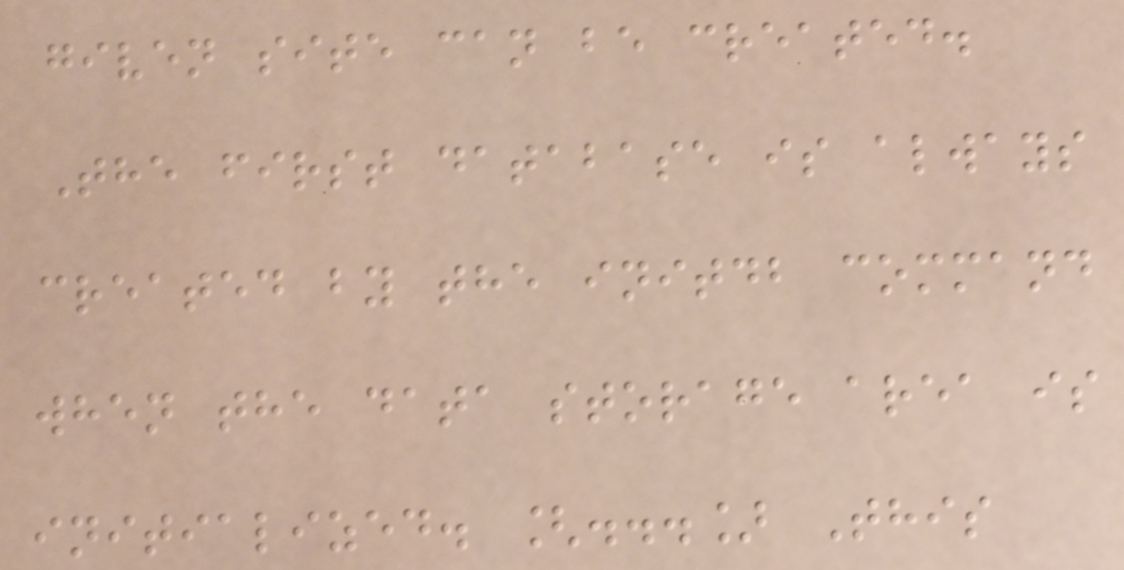given site can be created.
The first database is always
created by the initdb command
when the data storage area is
initialized. [...] This
